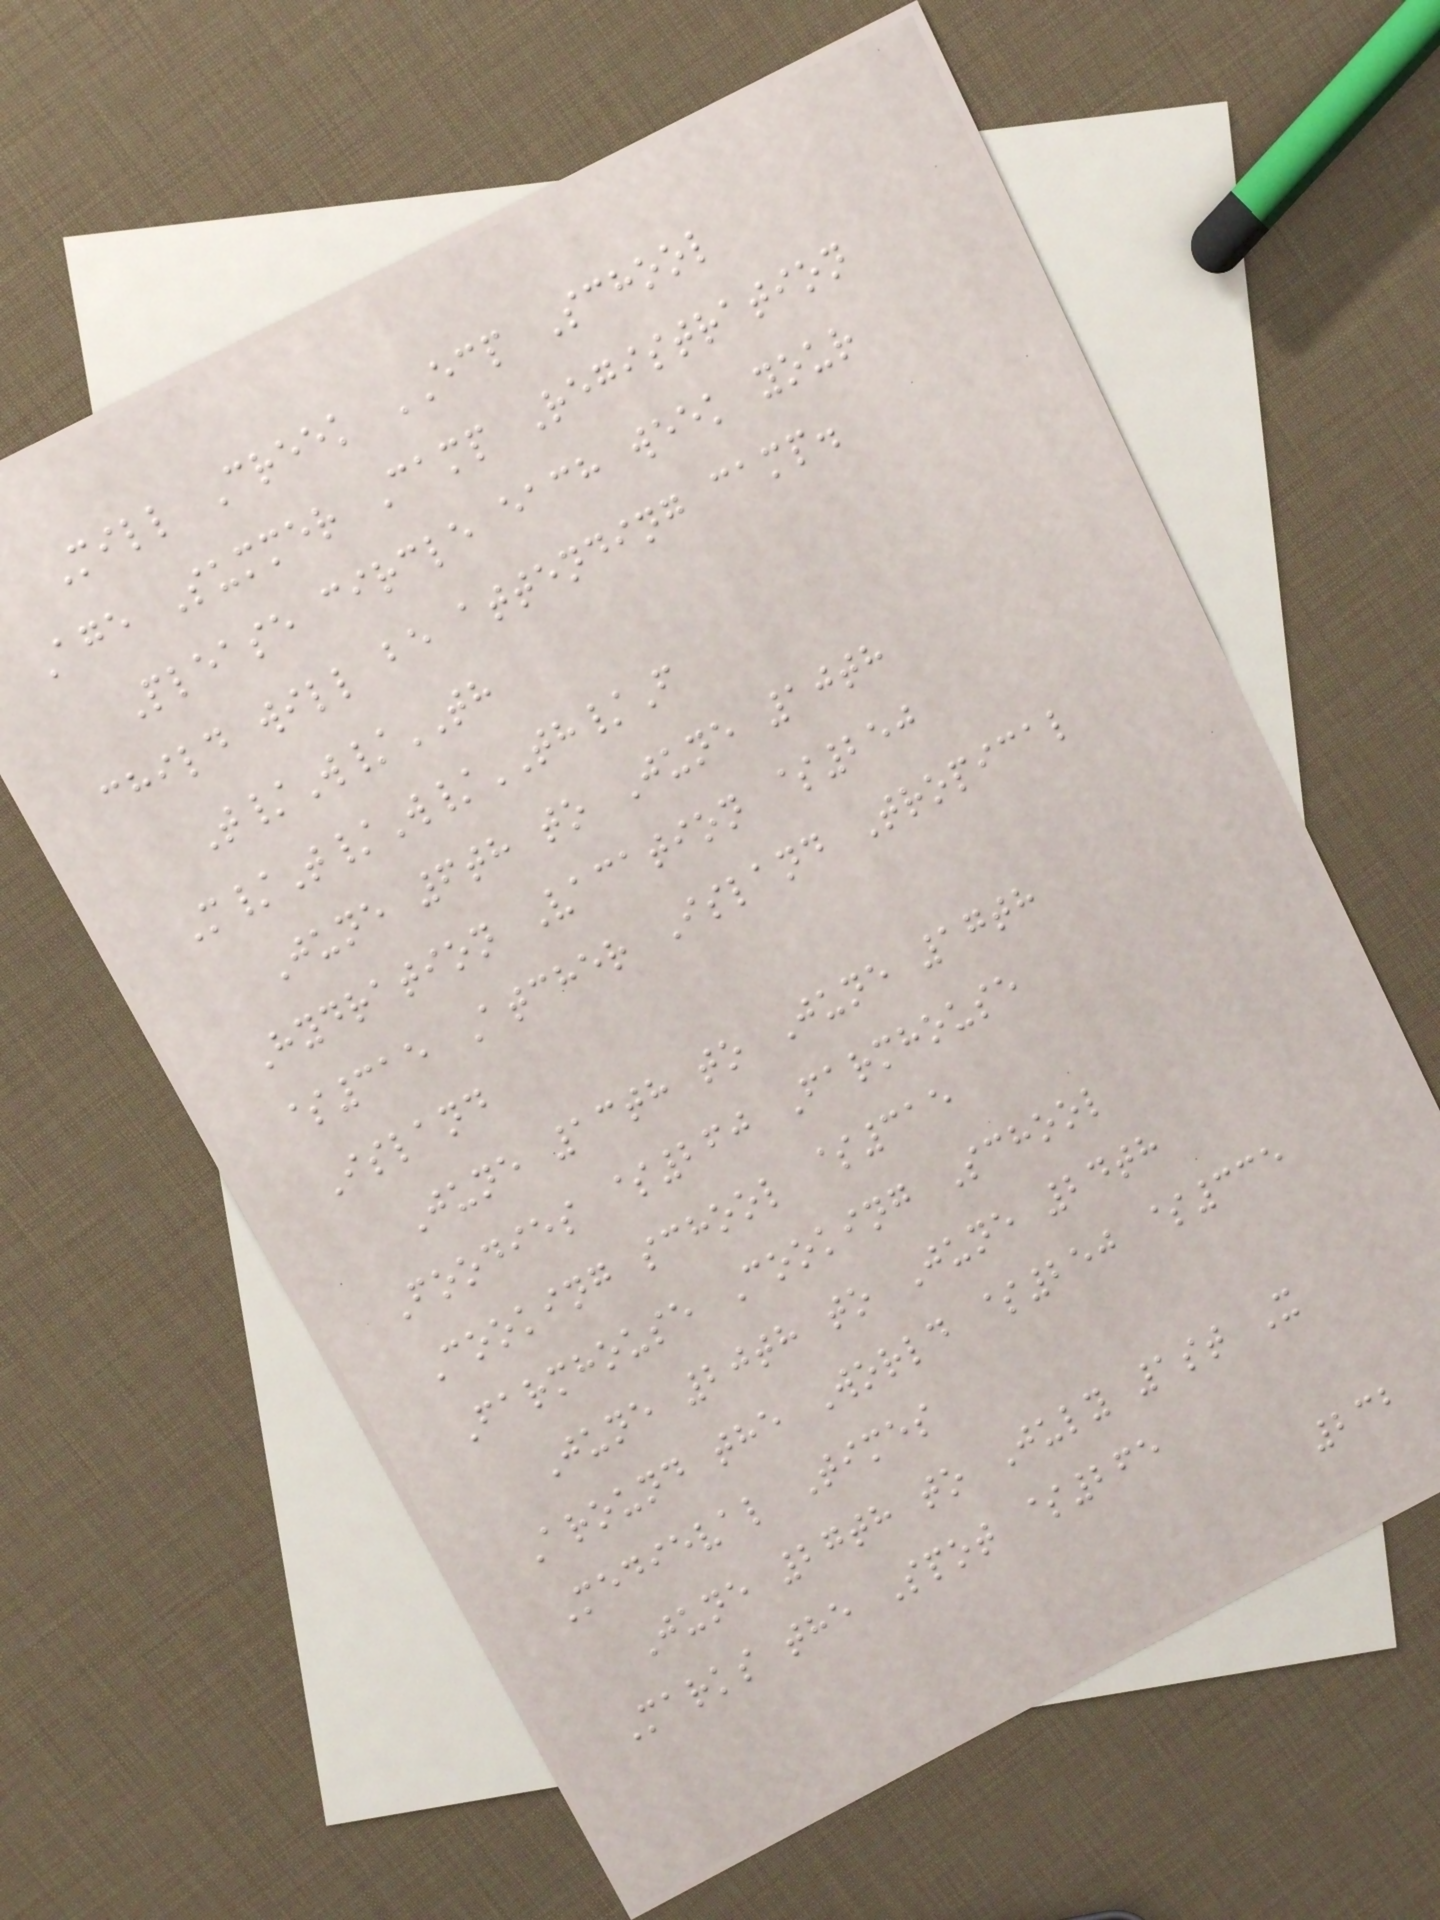Mill Creek ECP School
Age Summer Camp Registration
Please circle each week your
child will be attending camp.
T/W/TH
M/T/W/TH/F
June 6th to June 10th
Hydration Vacation $250
$315 Atcher Island Tropical
Island
June 13th to June 17th
Foodies $260 Farmhouse
Cooking school $315
Farmhouse Cooking School
June 20th to June 24th
Around the World $250 $335
Medieval Times
June 27th to July 1st X
Marks the Spot $265
232
